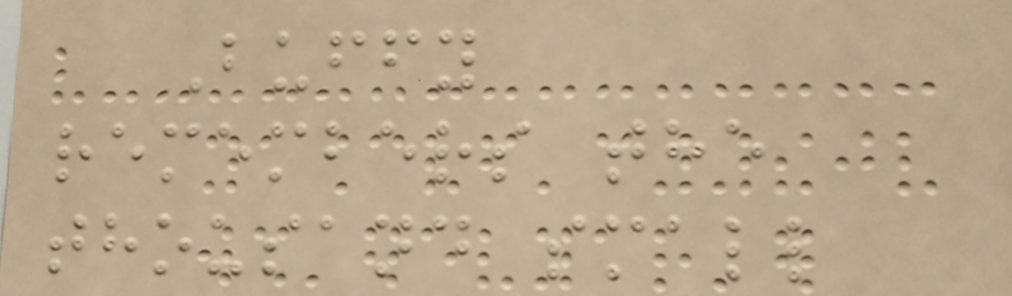Buffy
remembers the
thousand small
